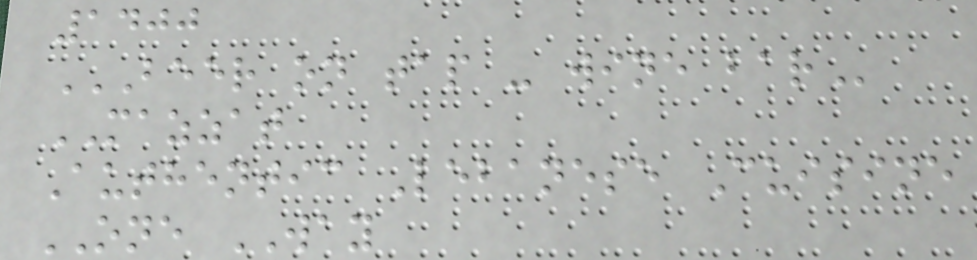1400
BEER ON TAP - WINE BAR
MAZZAT
Authentic Lebanese Cuisine
ONE WAY
